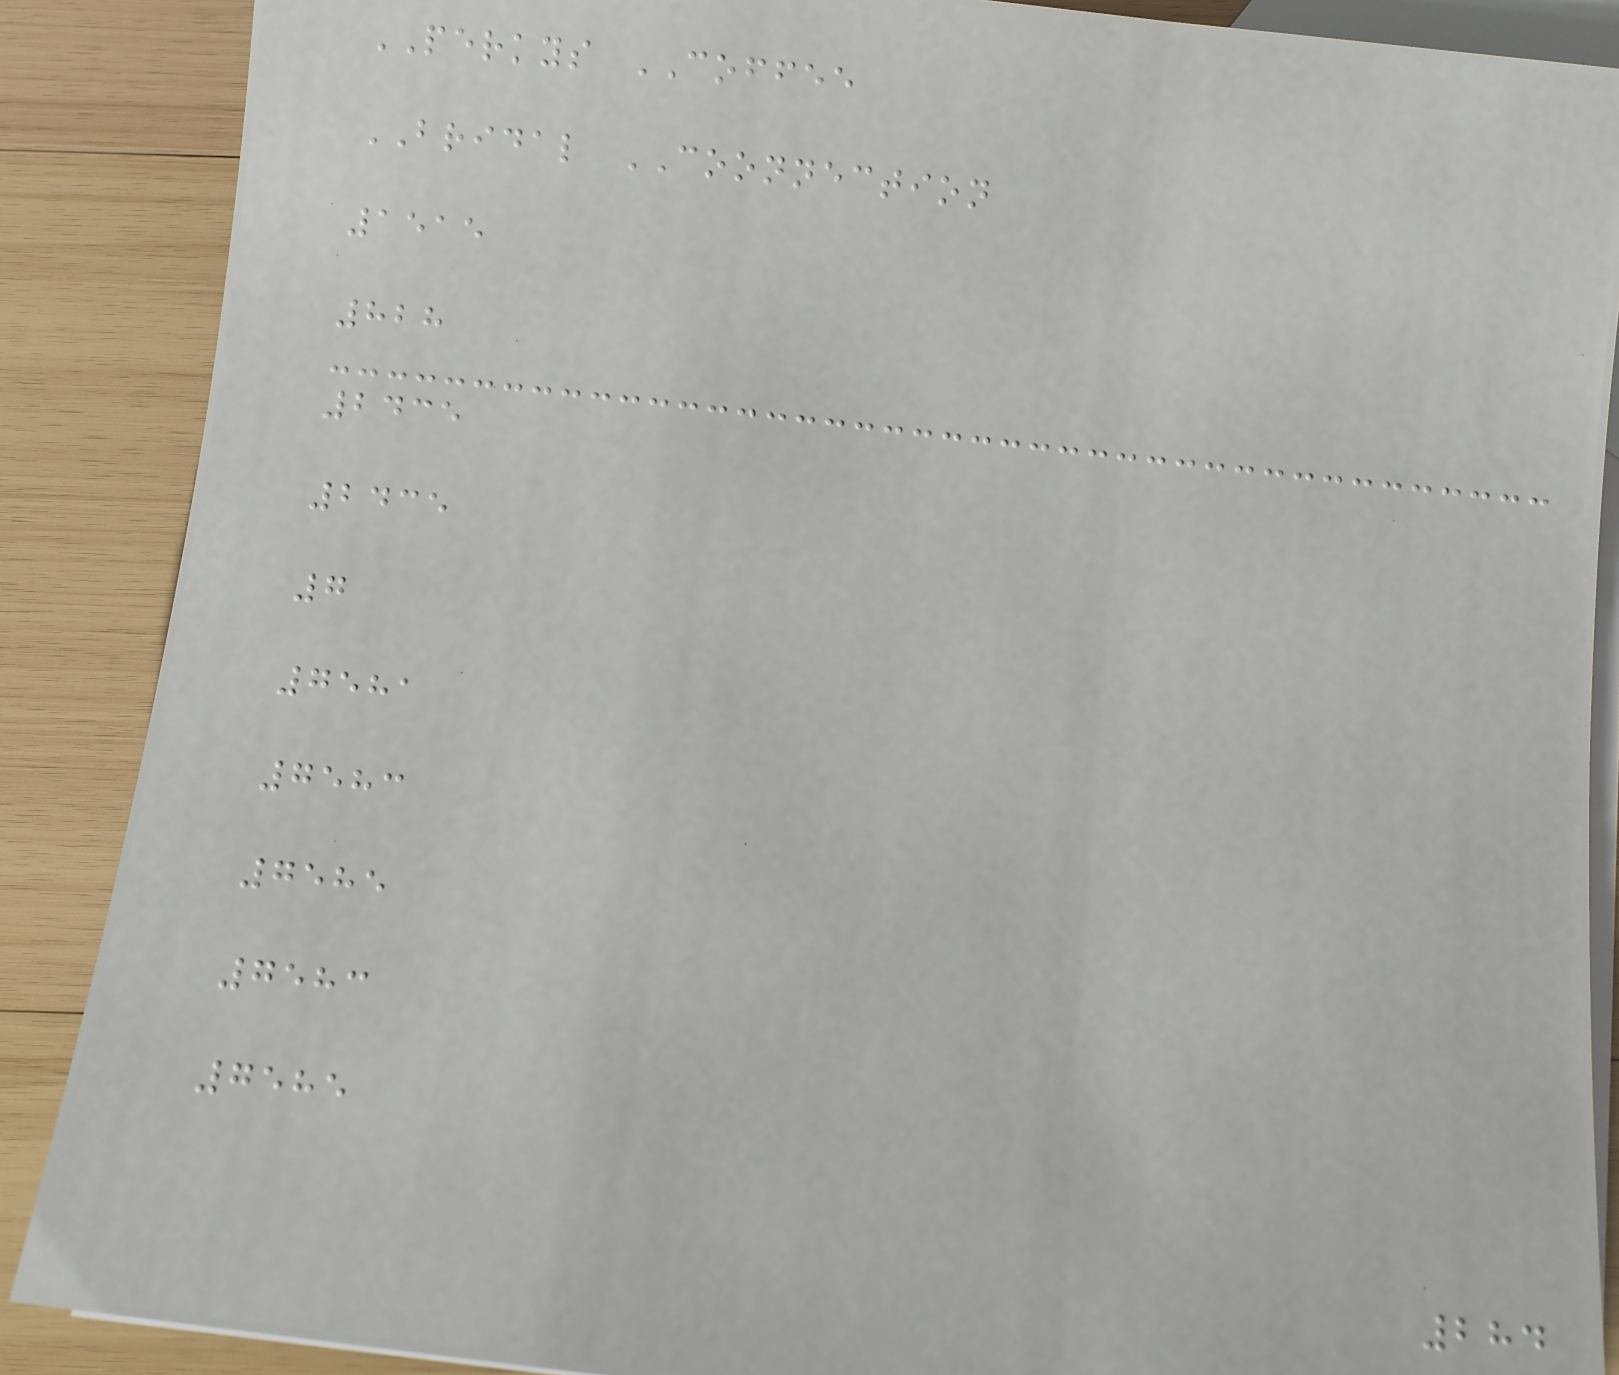PERKYS COFFEE
BRIDAL COONNECTION
1515
828
2435
2435
7
7581
7583
7585
7583
7585
284
